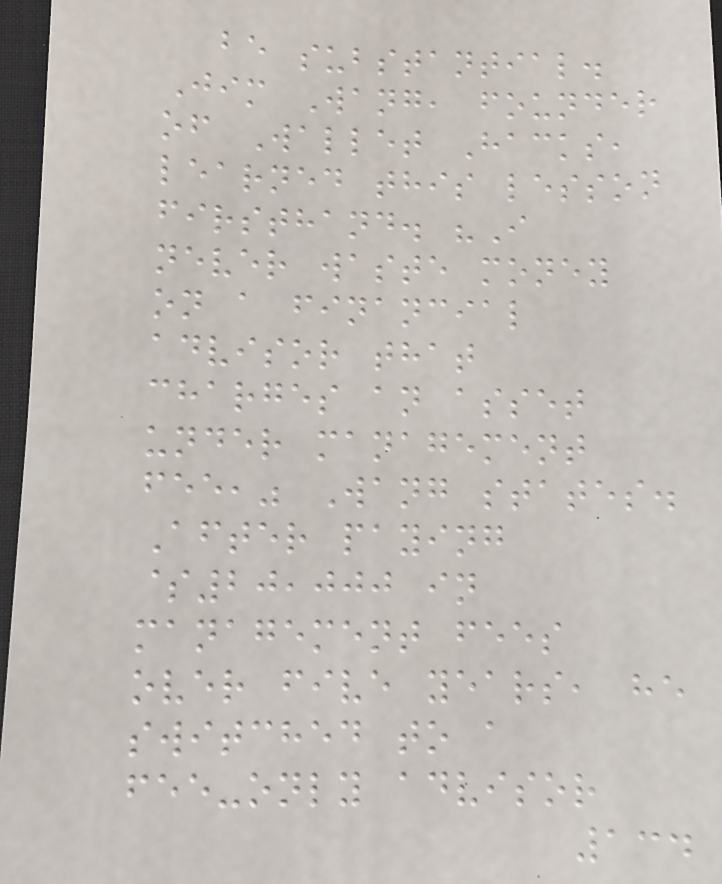be substantial.
Jim Wang, founder
of Wallet Hacks,
learned this lesson
firsthand. "I
never waste money
on a financial
advisor that
charges an asset
under management
fee," Wang states.
After paying
$20,000 in
management fees
over five years, he
switched to a
fee-only advisor
134
